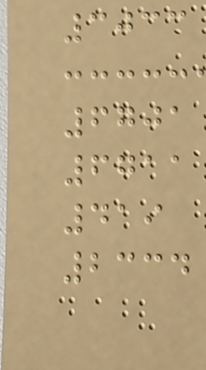3033
6701
6711
419
2334
